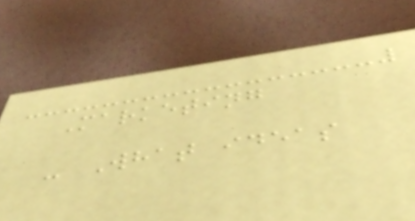Marketing
- What ideas
